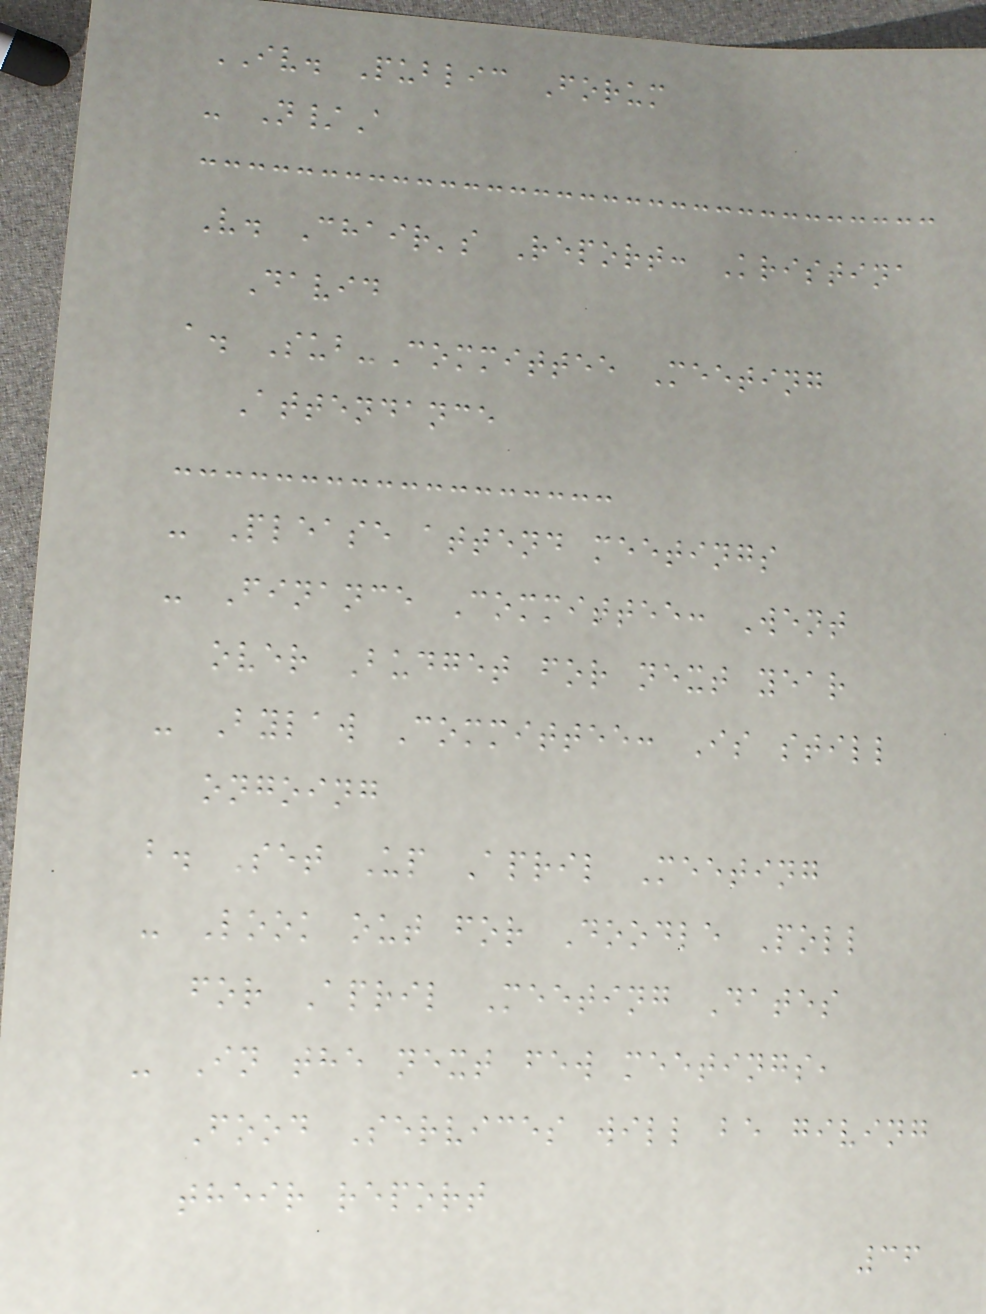IV. Public Forum
- N/A
V. Chair's Report: Kristina
David
a. Sub-Committee Meeting
Attendance
- Please attend meetings
- Finance Committee: Went
over Budget for next year
- Bylaw Committee: Is still
ongoing
b. Set Up April Meeting
- Look out for Doodle Poll
for April Meeting Dates
- In the next few meetings,
Food Services will be giving
their report
36
